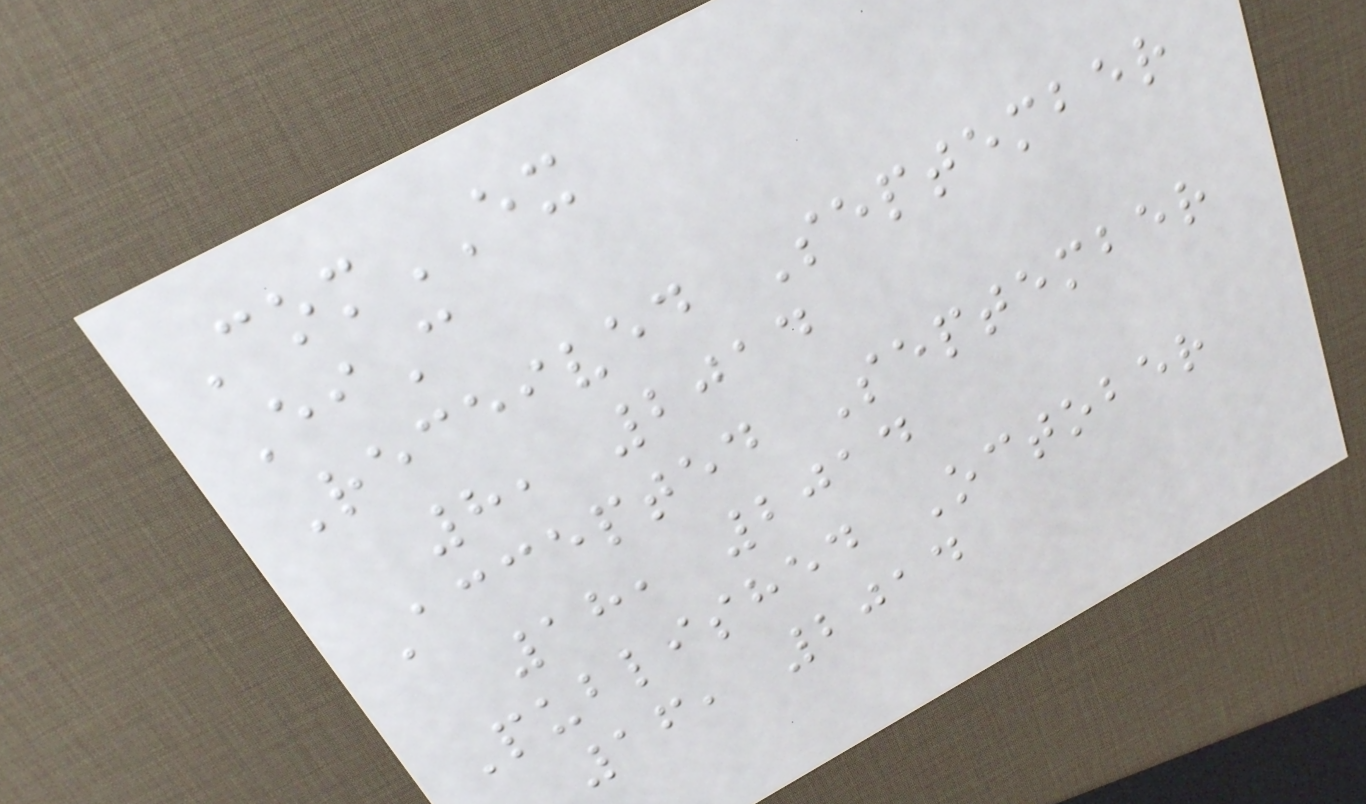ComEX
EiC
Received September
8, 2014
Accepted September
18, 2014
Published October
16, 2014
